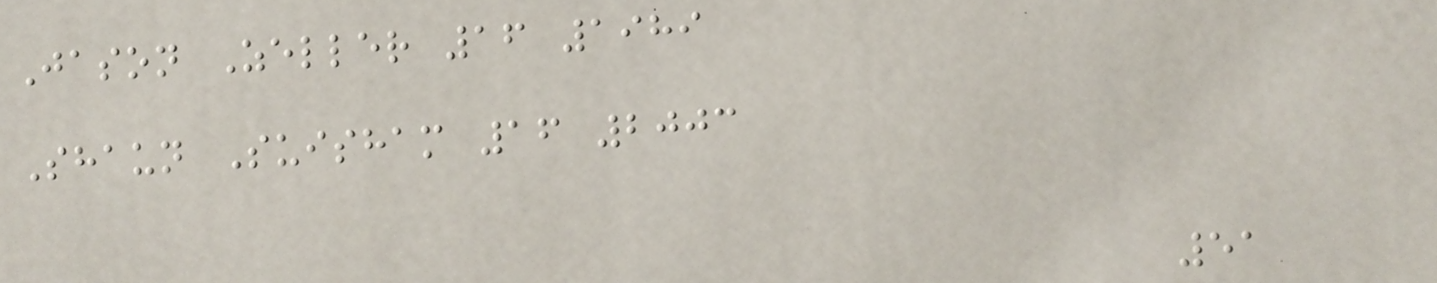Jason Zeller 16 1989
Shaun Suisham 16 2003
51
